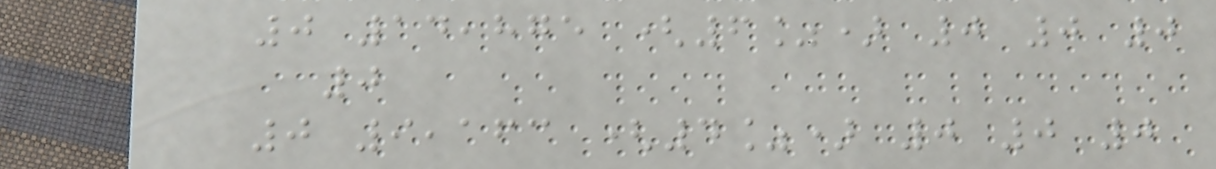0 14,875 (6%) 0 0 0
0
0 9,163 (4%) 0 0 0
